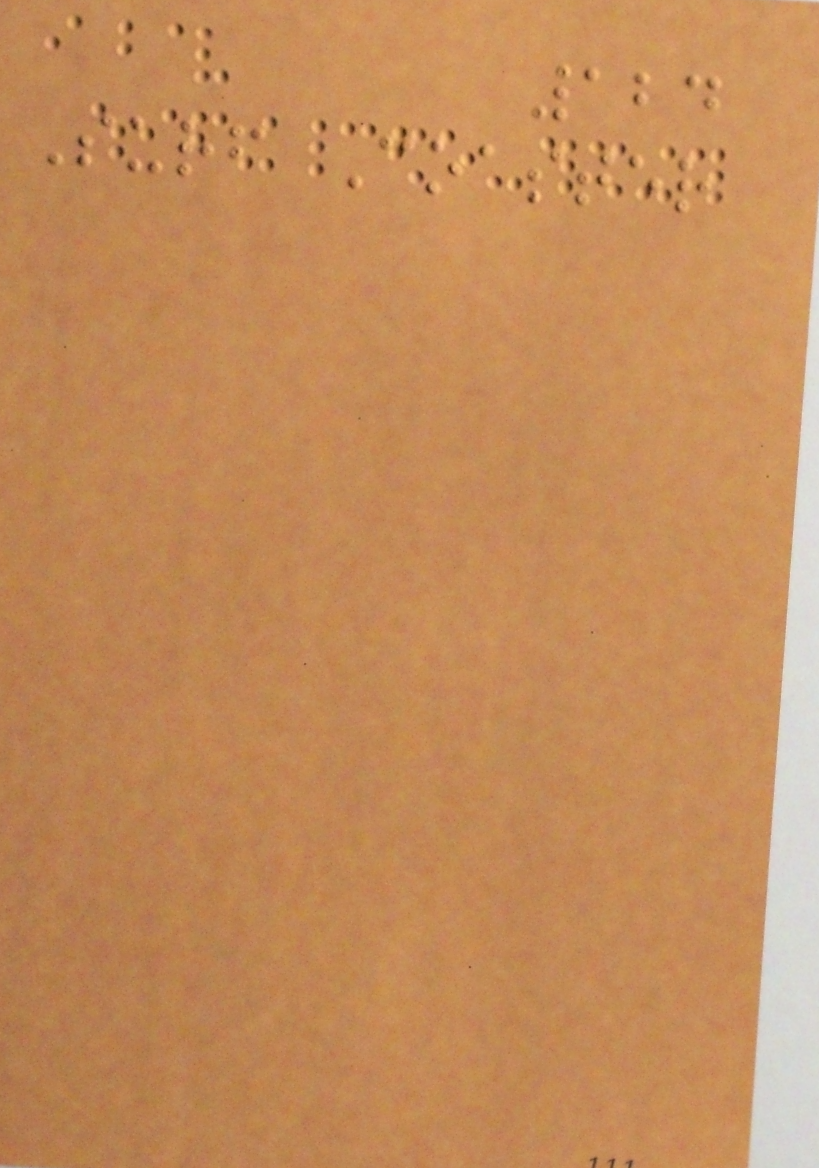124
Surf Coaster
